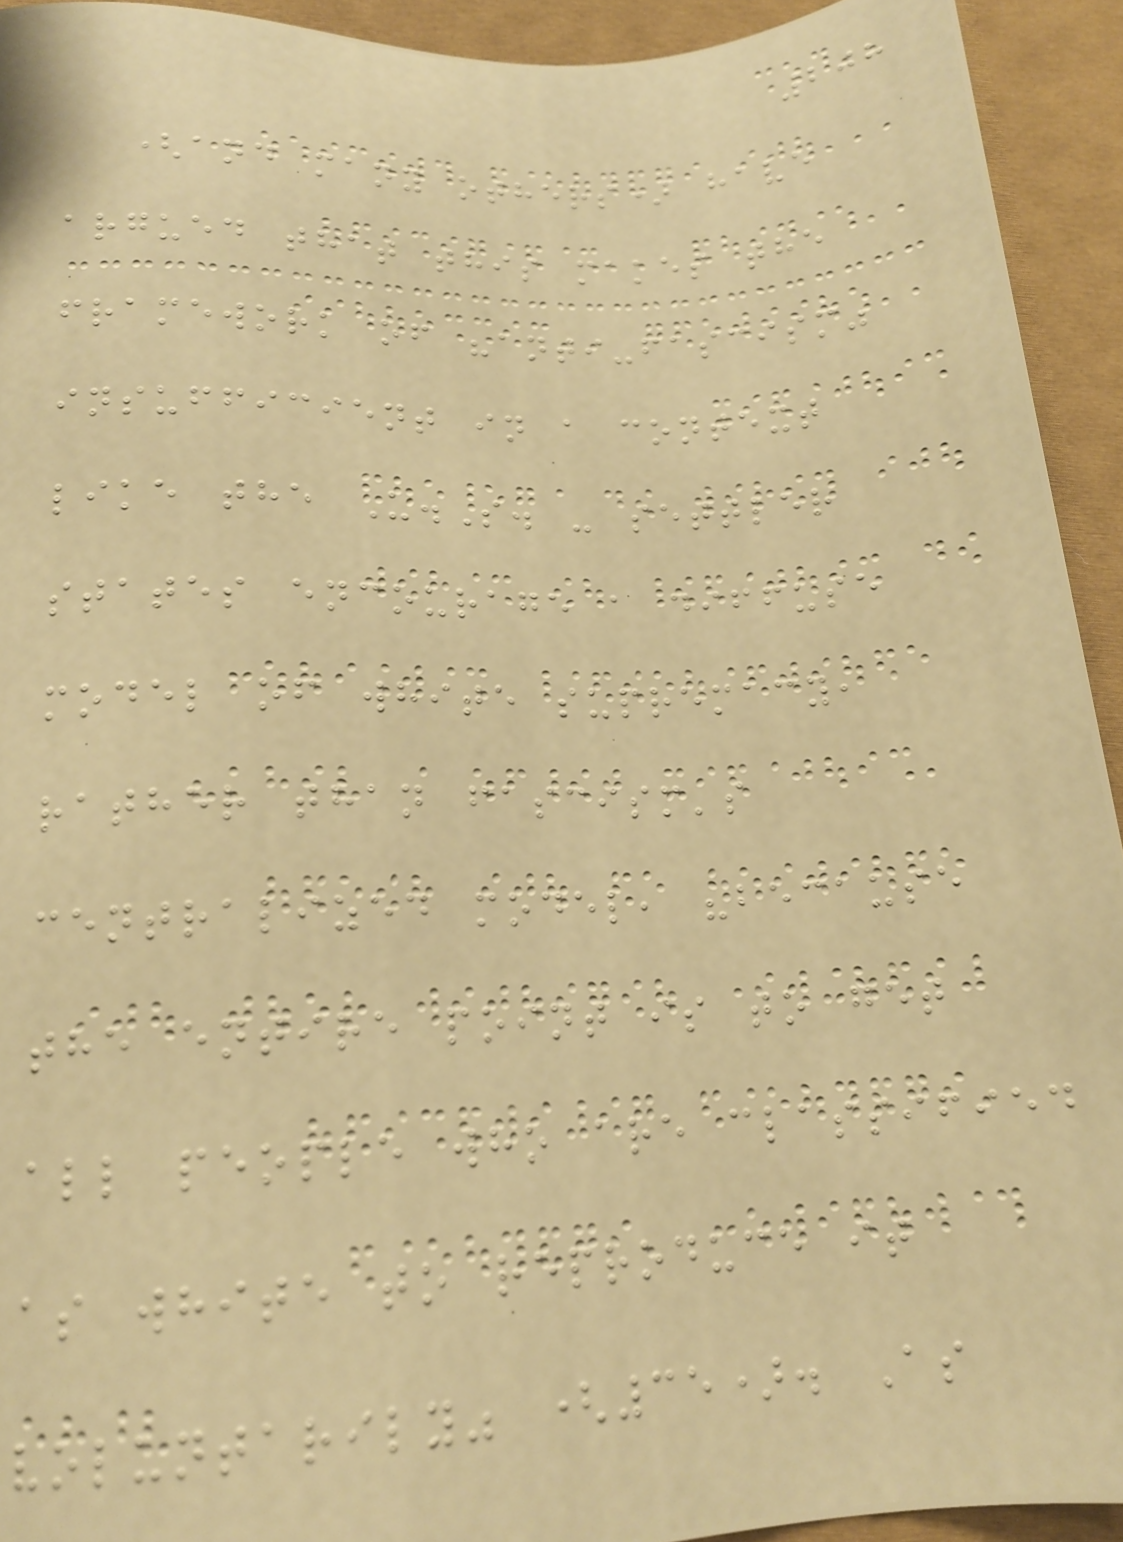208
(and many others) have
argued that this makes the
framework of "anti-fascism"
insufficient in a context
like the U.S. - settler
states encourage a diffuse
model of white supremacy,
rather than fascism's
centralized model, "because
the entire point is to get
all people who are classified
as white to reproduce it
voluntarily" (35). As
